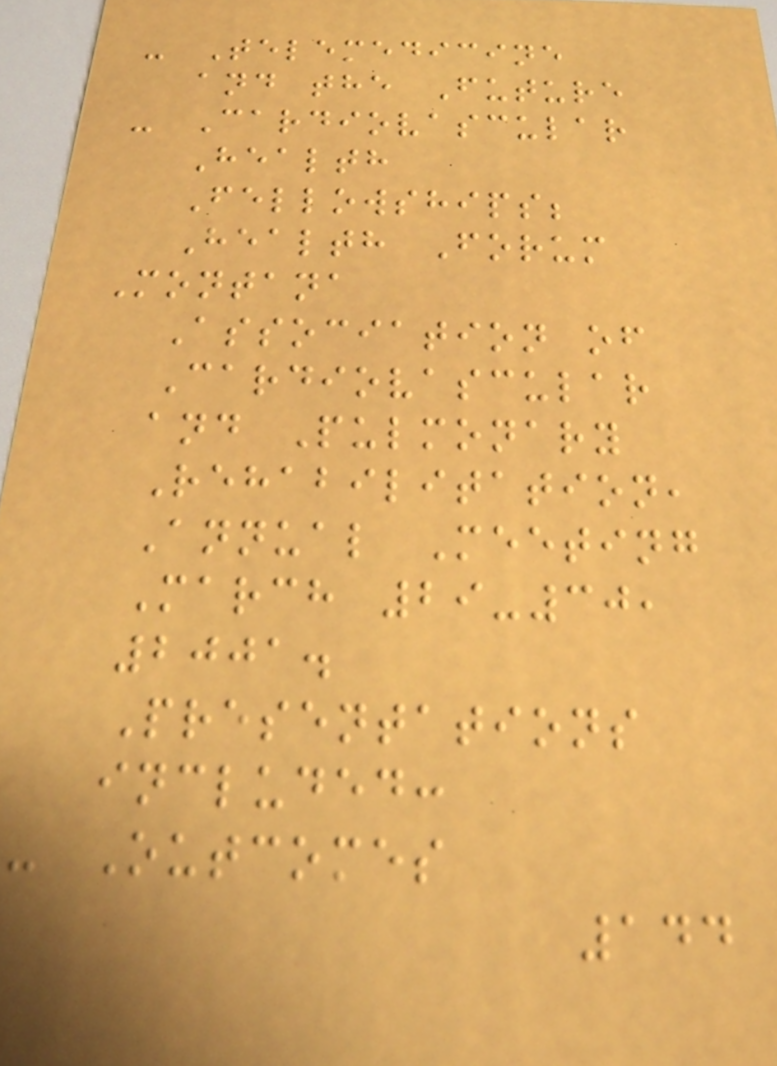- Telemedicine
and the Future
- Cardiovascular
Health
Fellowships;
Health Forum
Montana
Association of
Cardiovascular
and Pulmonary
Rehabilitation,
Annual Meeting
March 29-30,
2001.
Presentations
included:
- Outcomes
144
